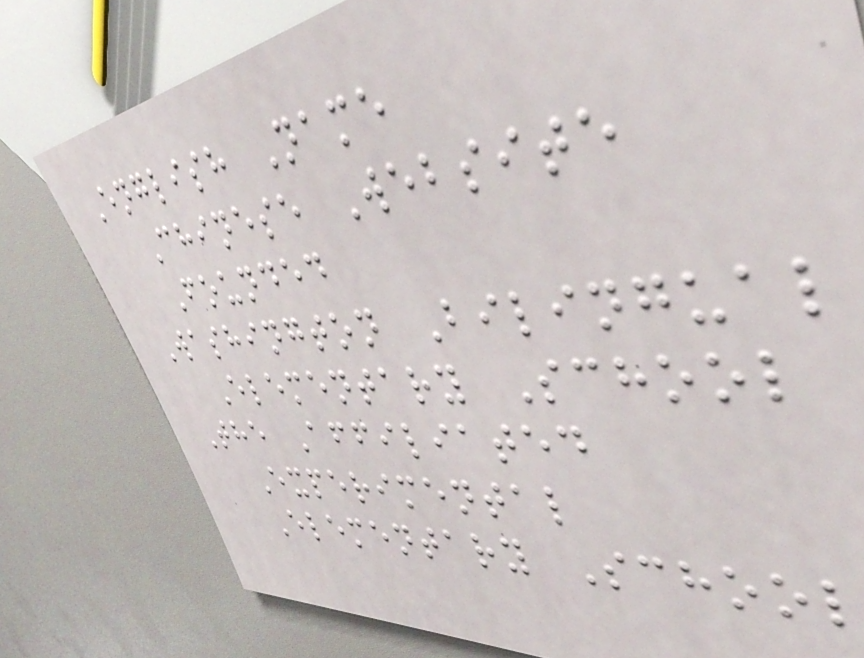English Name
Chinese Website
Founded
Washington Bilingual
Elementary School
The Affiliated
Experimental
Elementary School
